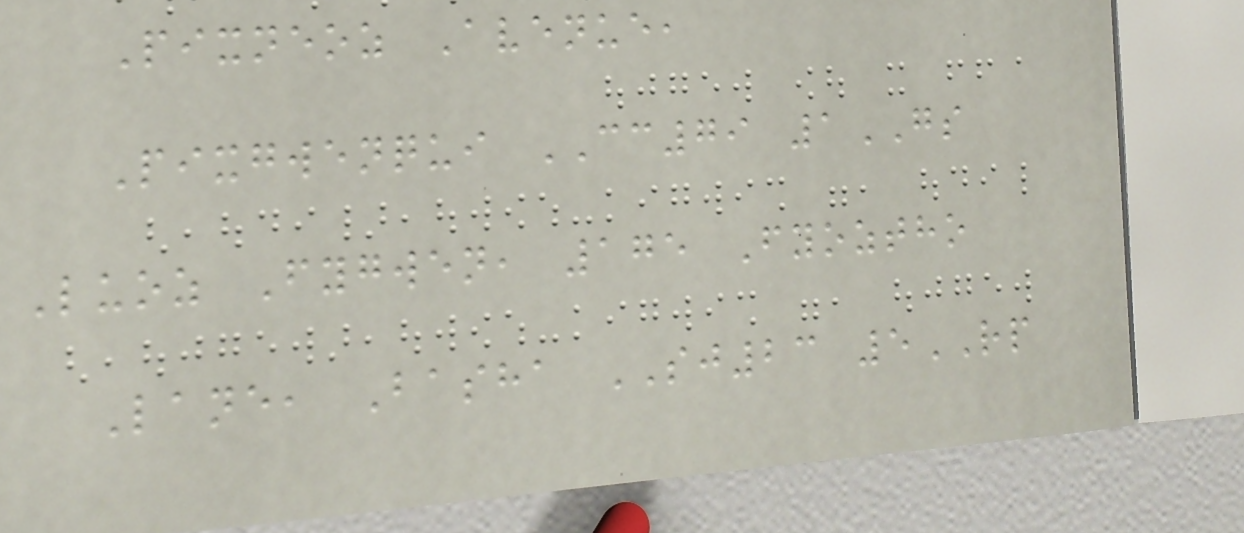Pixneoz Avenue,
Pixgwenqui CC79 1GS
Luoz Fygwen, 175 Fyoztho
Lane, Basha SJ23 5RP
